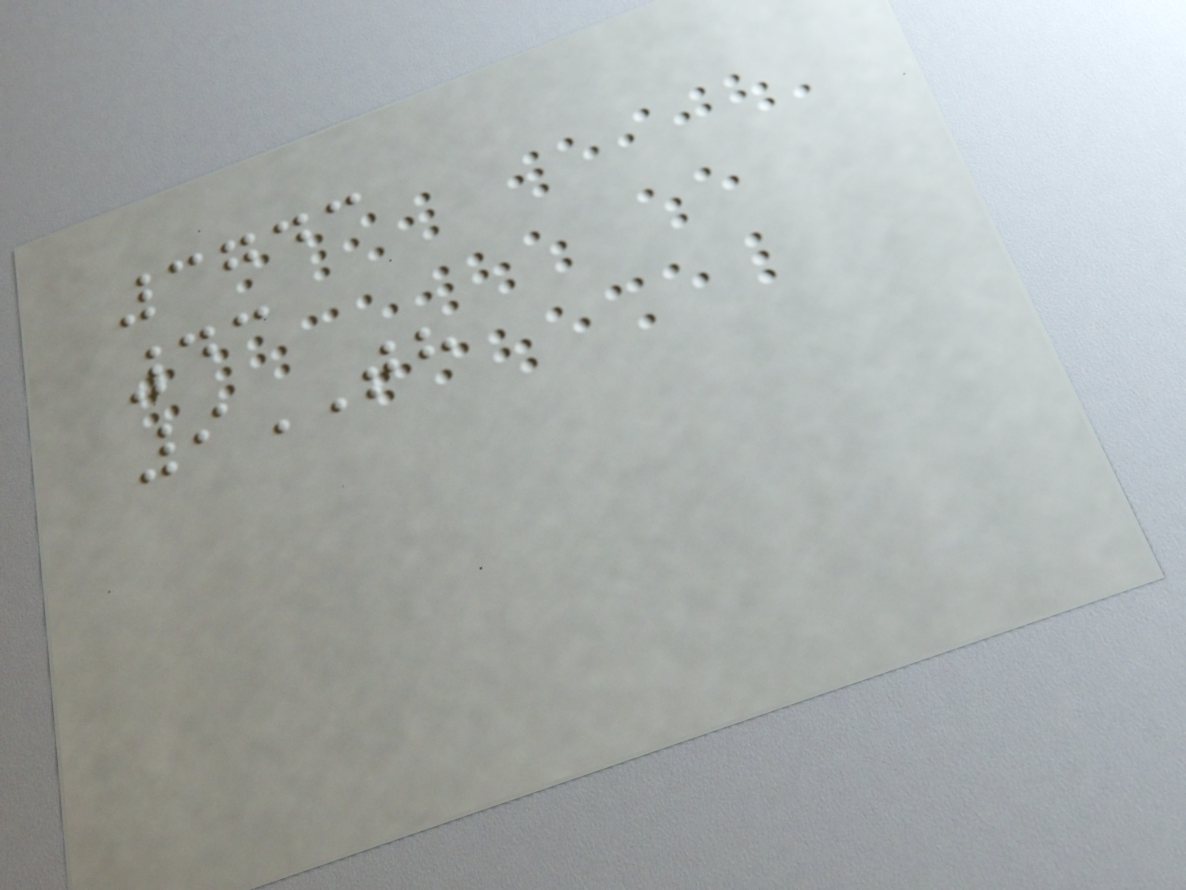3743
43
9TH
